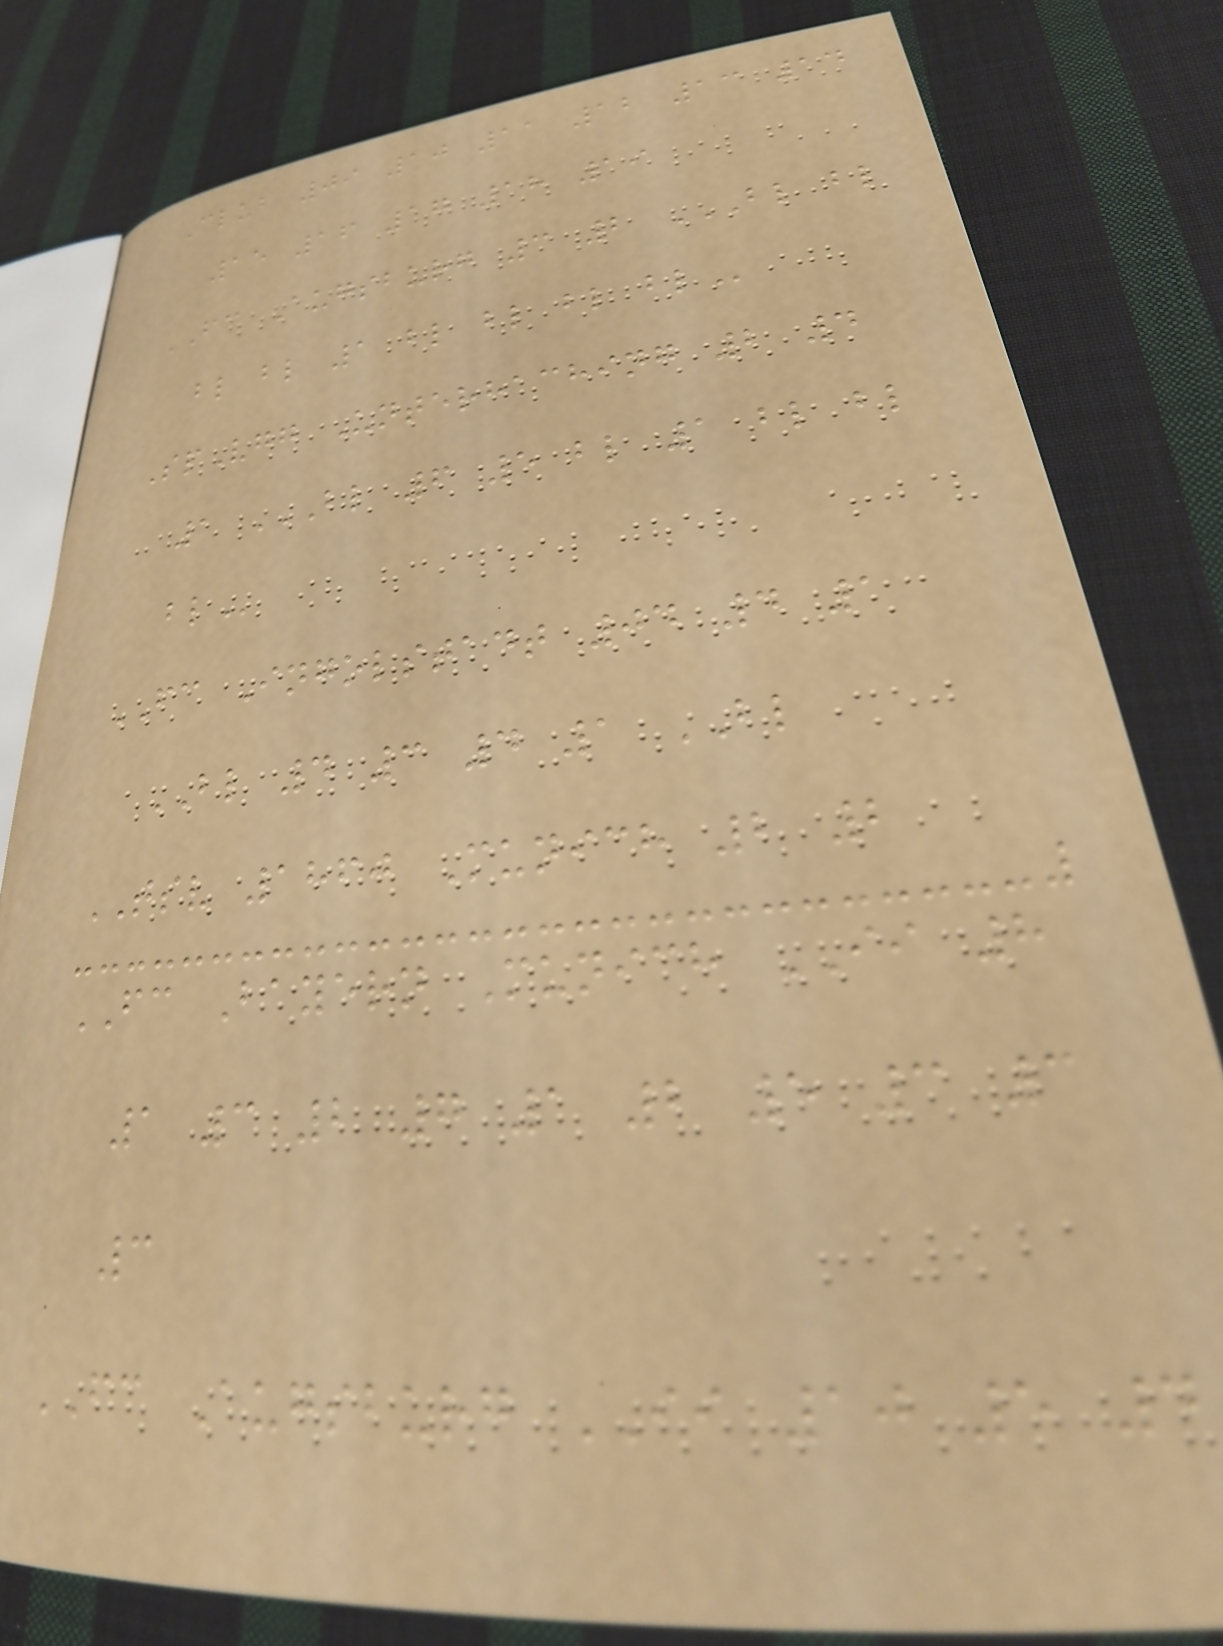Club 09 10 11 12 13 14
15 16 17 18 19
FC Augsburg 3 2 BL BL
BL BL 1 BL BL BL BL
SpVgg Unterhaching 2 4
1 BL 6 5 BL 1 BL BL
BL
FC Ingolstadt 04 4 1
BL 4 3 4 1 BL
TSV 1860 Munich 2 2
FC Bayern Munich II 8
1 3 2 7 1 2 5 3 3
3
FC Augsburg II 10 5 4
